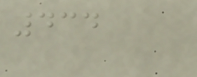434
